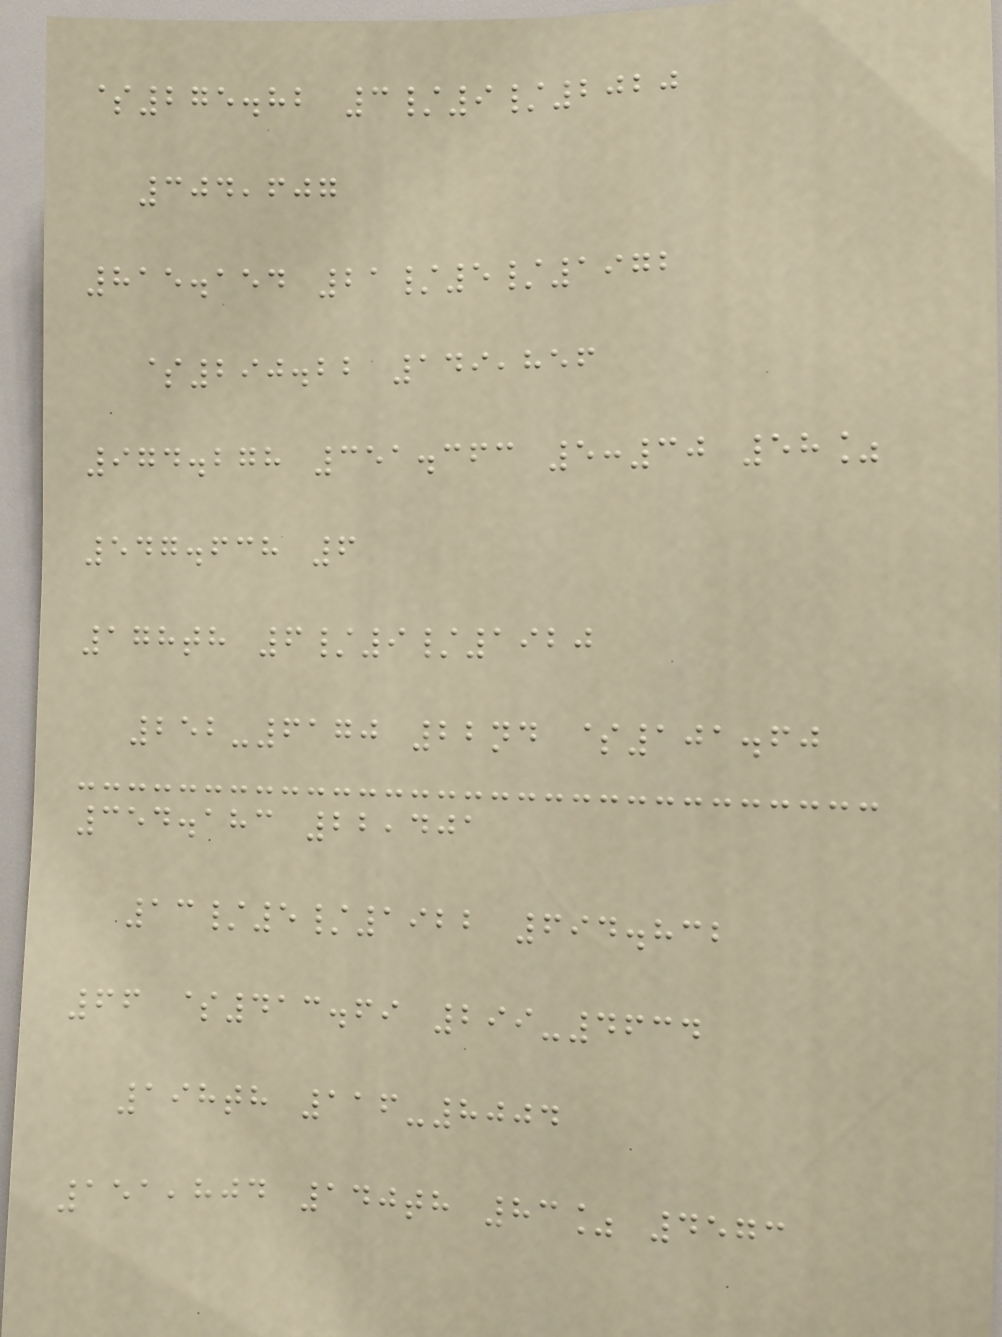$275.82 3/9/2020
304,607
815.154 21/5/1972
$290.22 149,856
974.278 351.363 5:30 58%
547.638 6
178th 6/9/1920
252-6170 22nd $101.60
354.183 22,401
13/5/1922 694.832
66 $413.69 299-4634
198th 116-8004
151,804 140th 83% 4573
